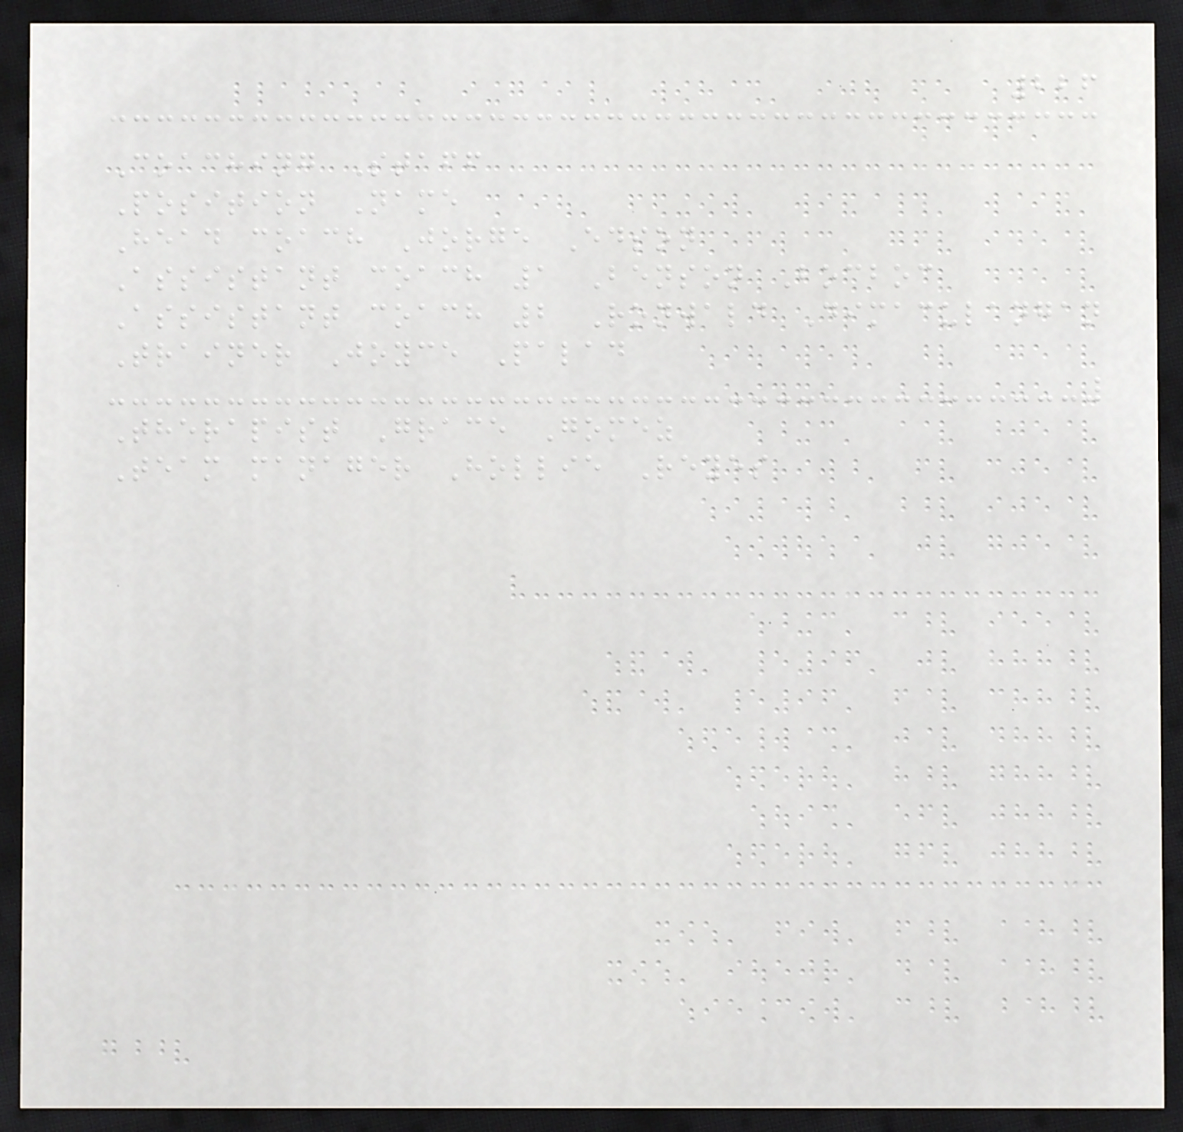226
Coaching Staff
Position Name
Head coach Jorge Edson
Assistant coach 1 Benson Bocboc
Assistant coach 2 Ronwald Dimaculangan
Trainer Joyce Palad
Therapist Grace Gomez
Team manager Hollie Reyes
